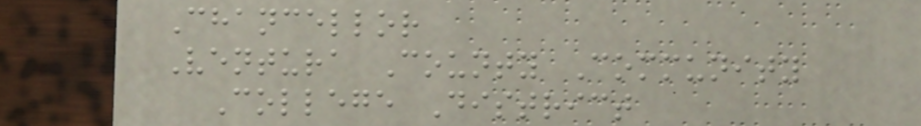Chancellor
Ventura County Community
College District
